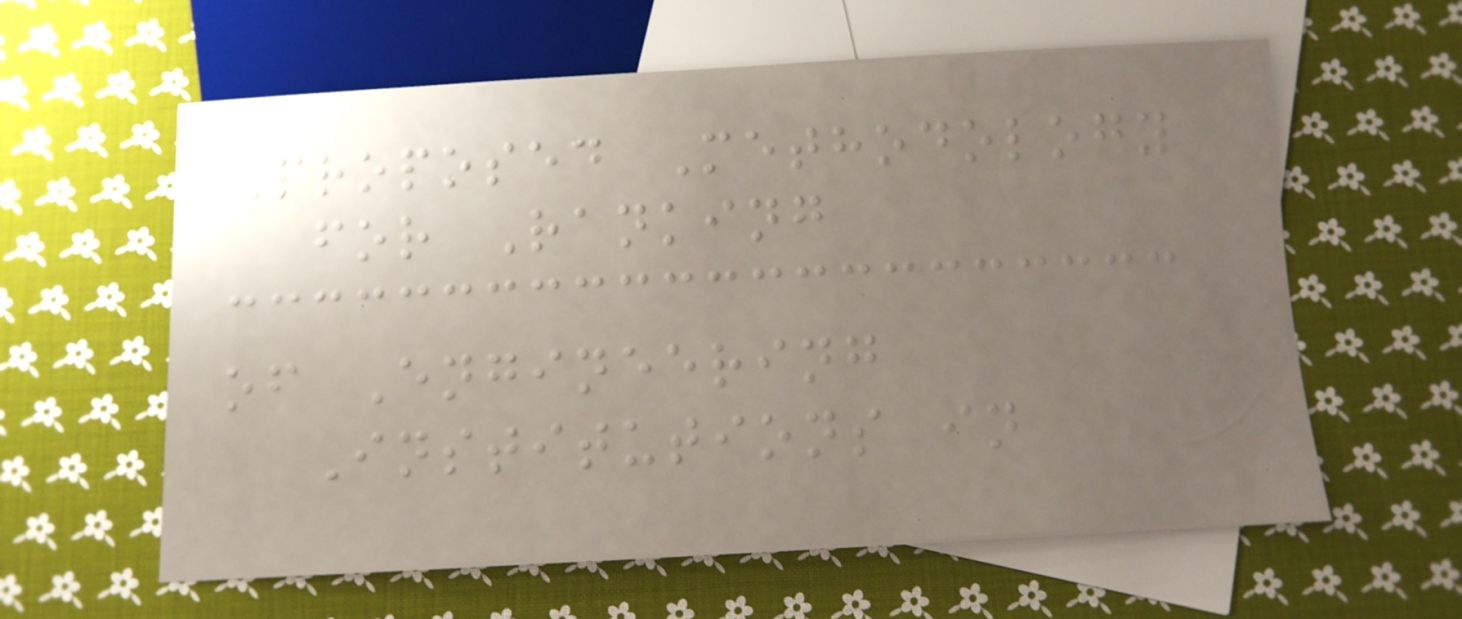Proposed Methodology
for Ranking
of Engineering
Institutions in
